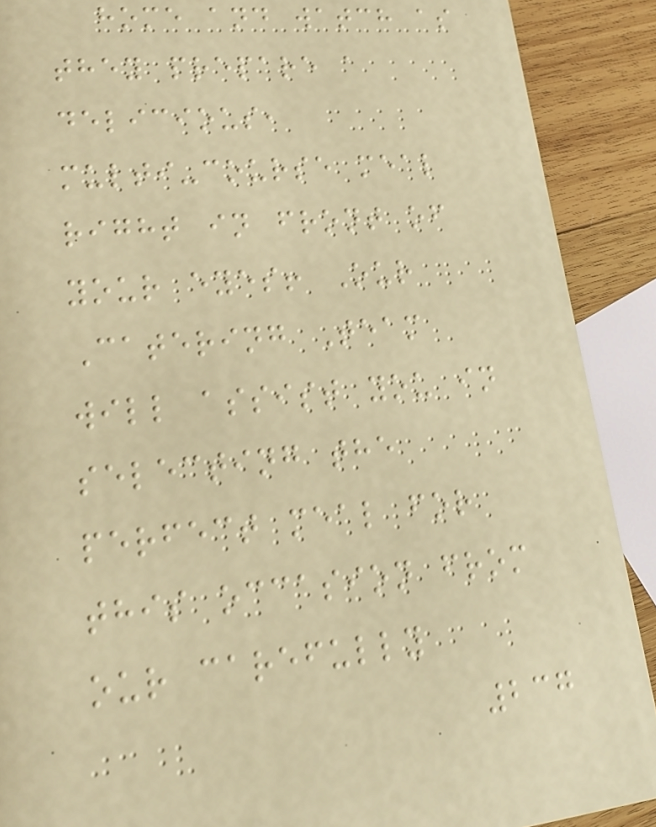home and watch as
they prepare a
delicious,
multi-course meal
right in front of
your eyes! Our
Catering Team
will assist you in
selecting the
perfect meal for
this occasion from
our carefully
237
